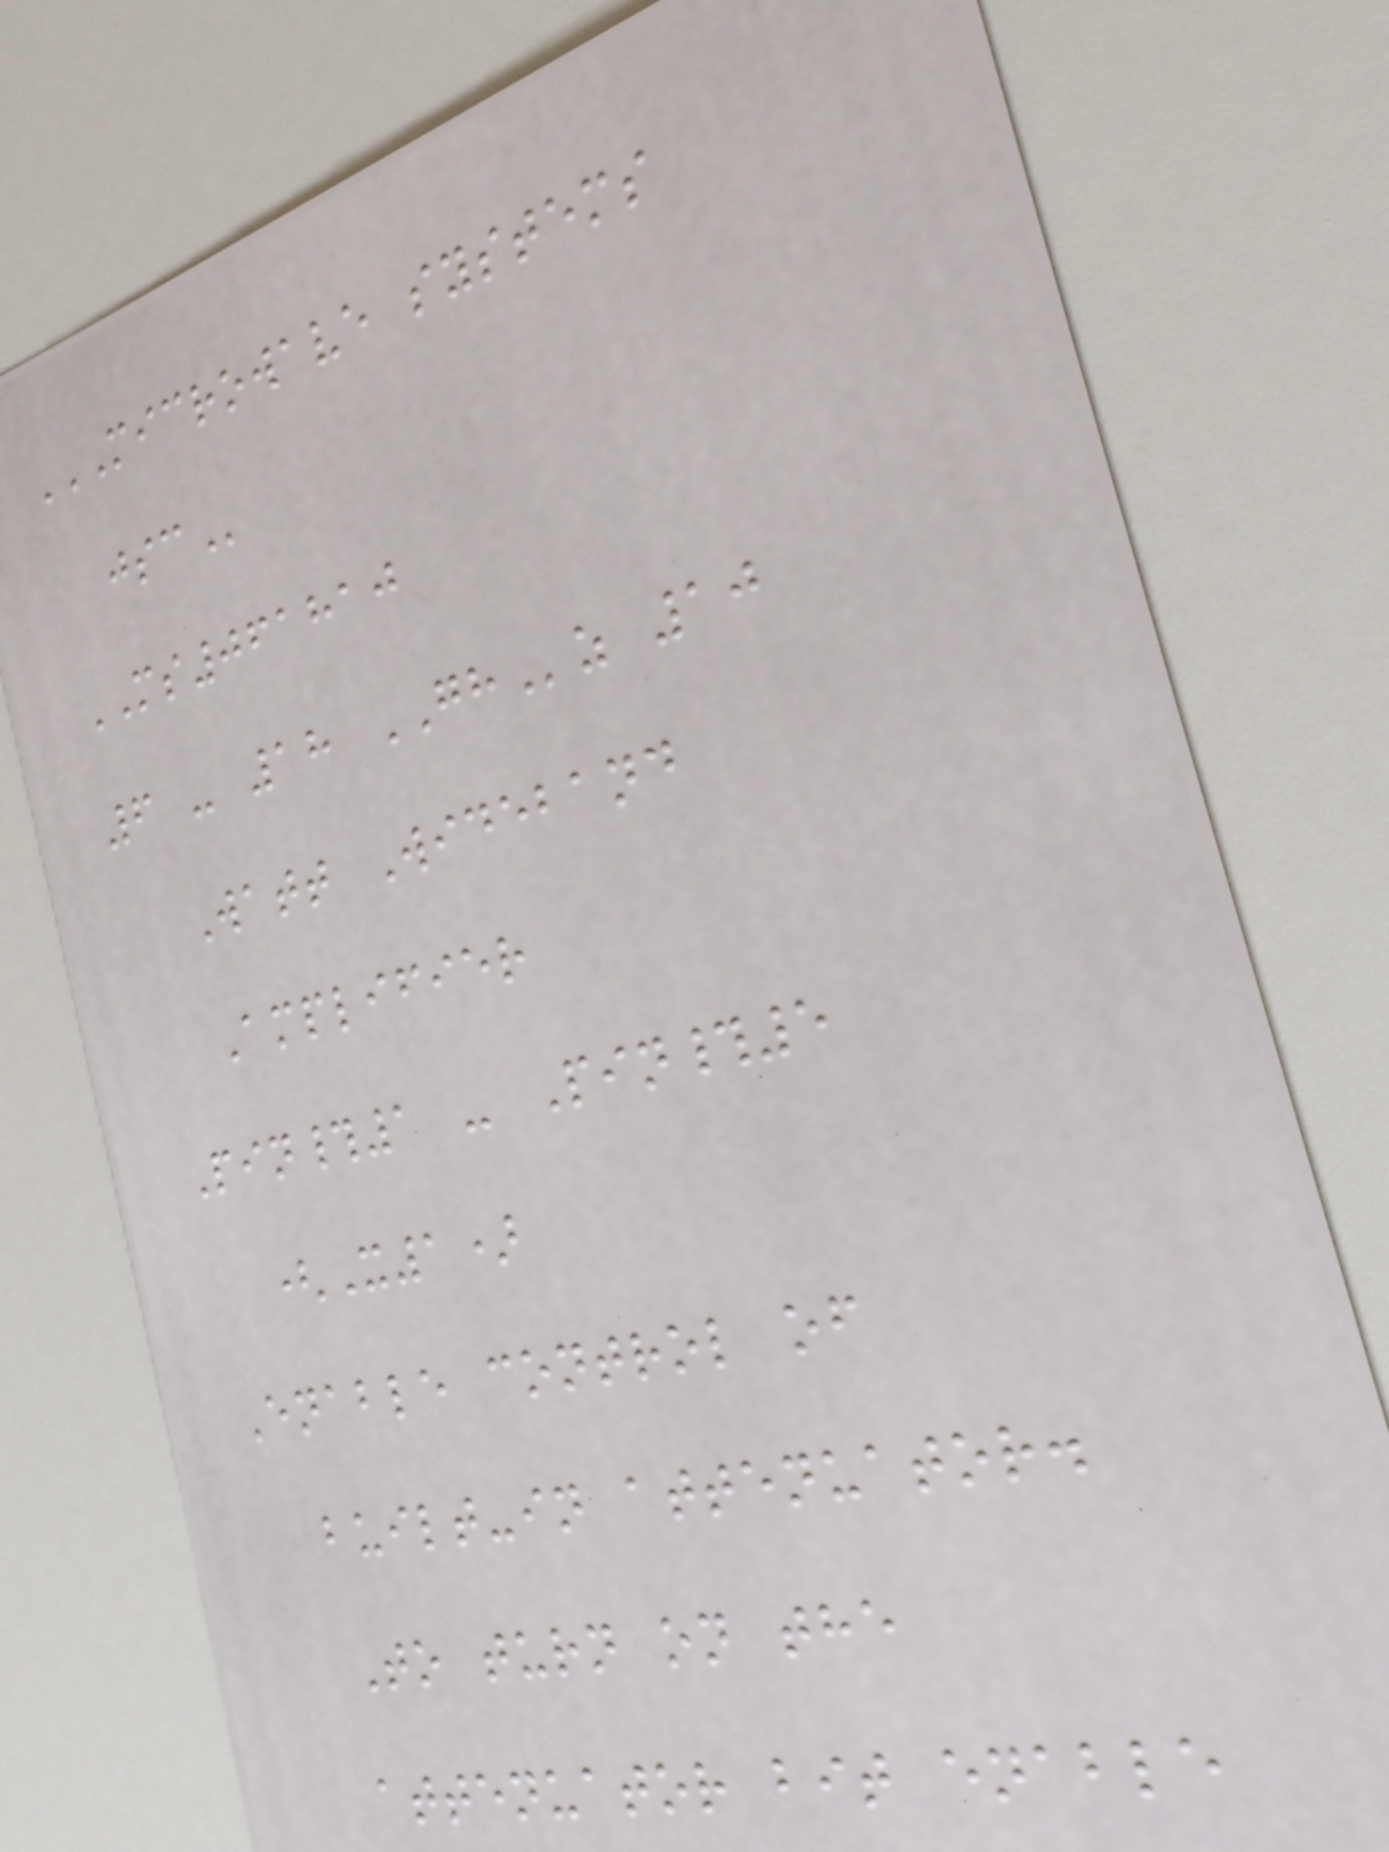MICROWAVE SYSTEMS
JSC
MS061810
6 - 18 GHz 10
Watt Wideband
Amplifier
Pin#1 - Pin#5
(X1)
Enable control of
built-in attenuator.
To turn on the
attenuator bit enable
